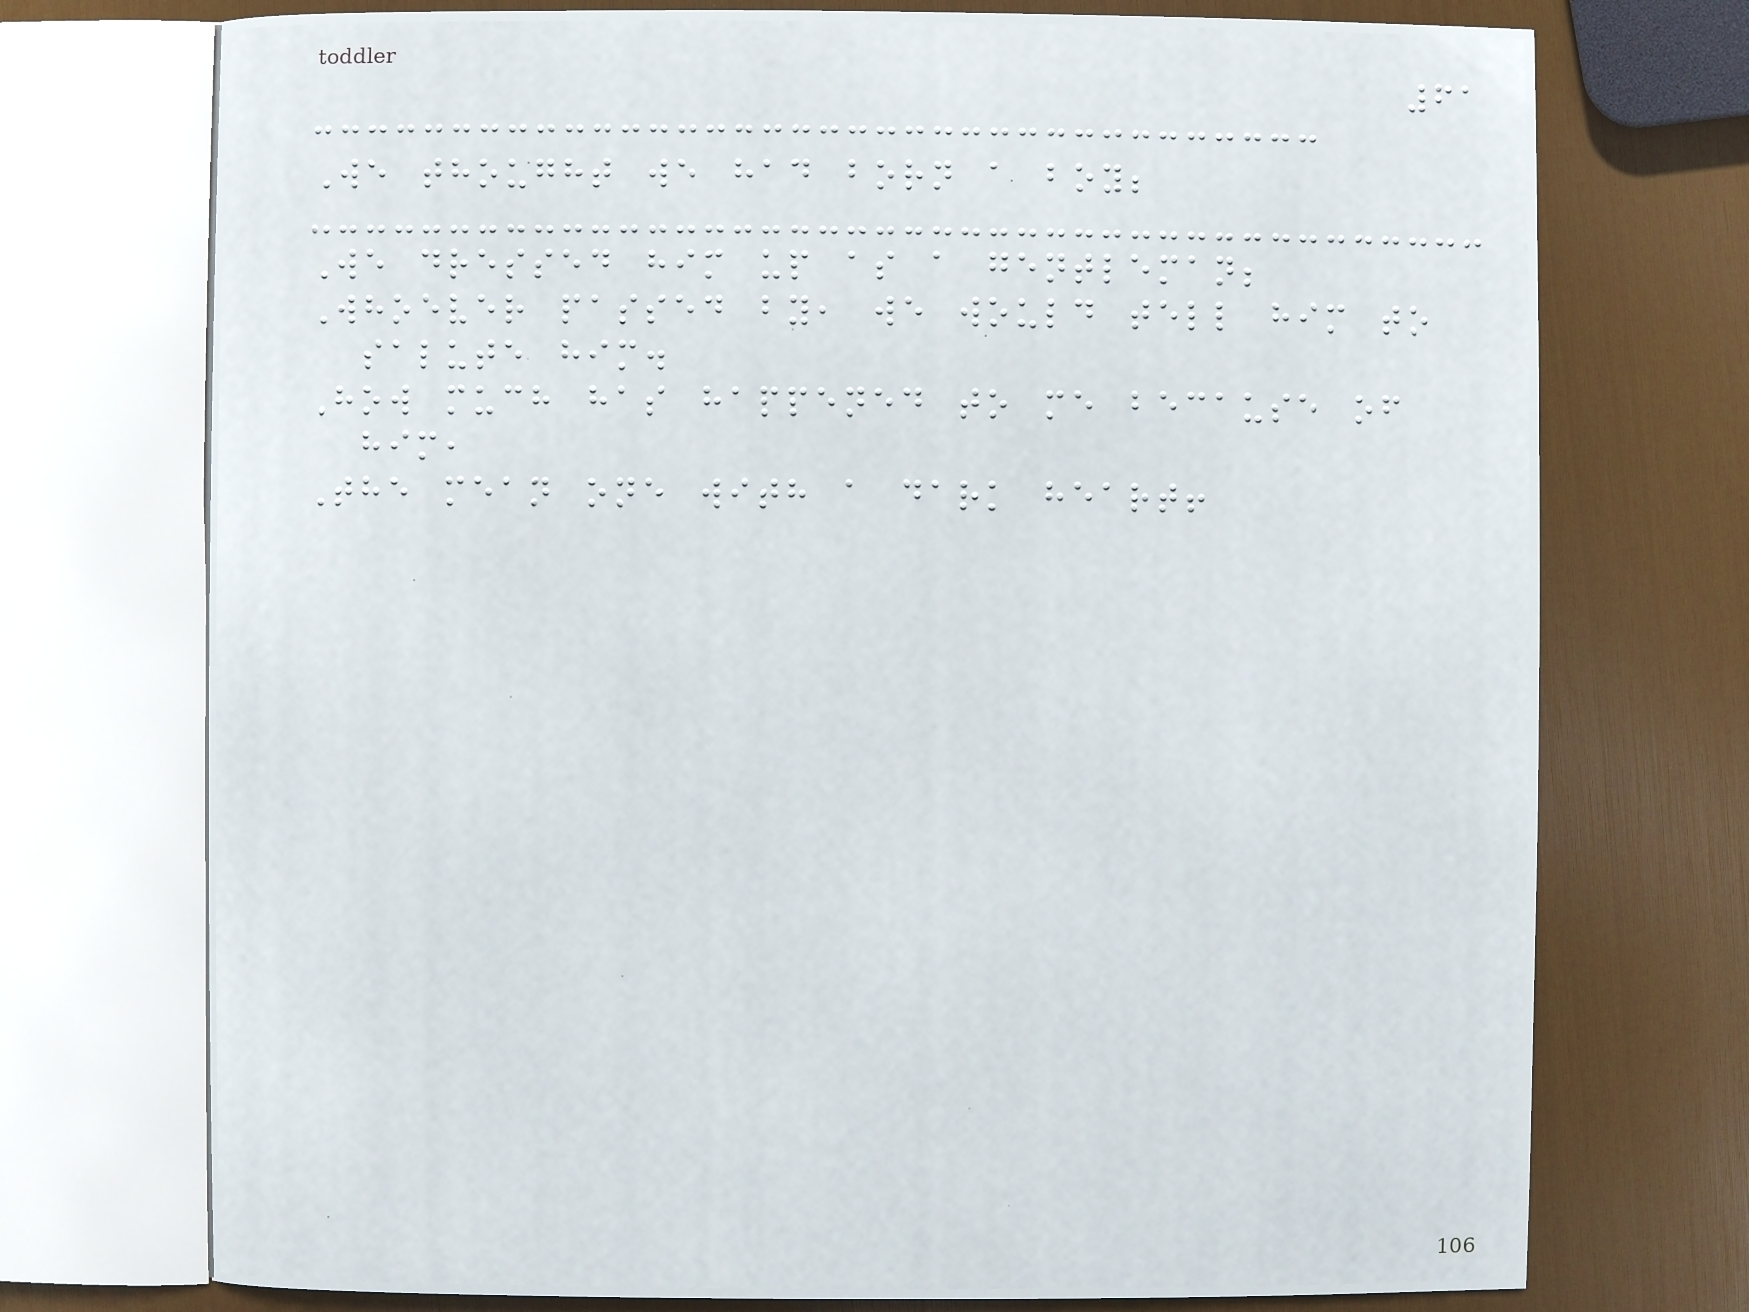61
We thought we had born a boy;
We dressed him up as a gentleman;
Whoever passed by, we would tell him to
salute him.
How much has happened to me because of
him,
The mean one with a dark heart!
